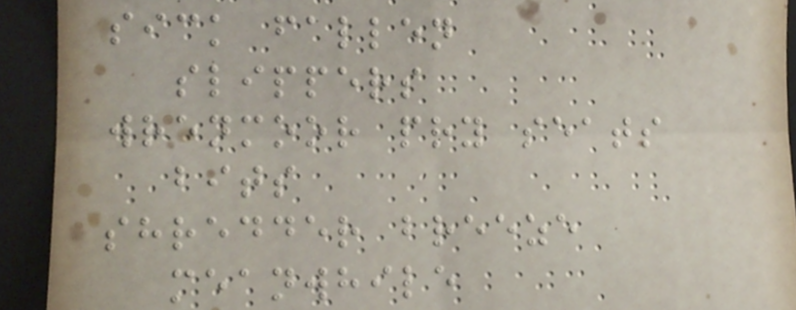sick fallen
slippers
wrenmoor pry seats
bits
shredder breeze
meanwhile
